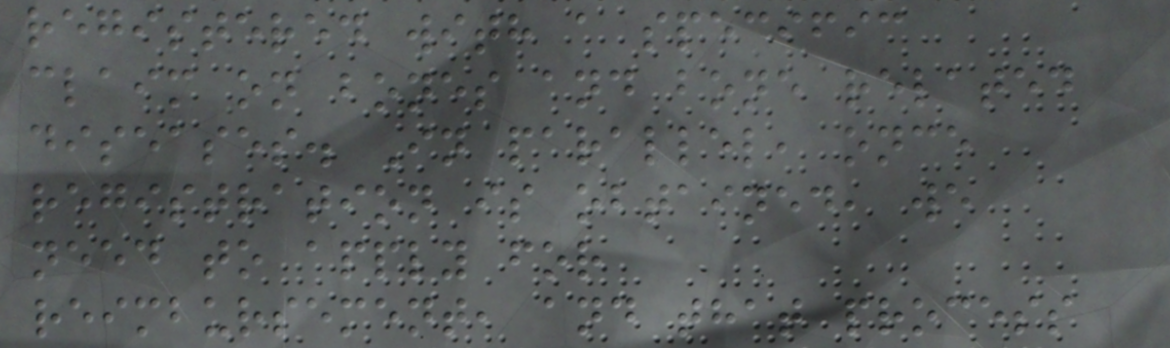registered with a specific
claim on bones and bone related
diseases. In parallel, once
registration is obtained, we
need to apply for
reimbursement, and that process
